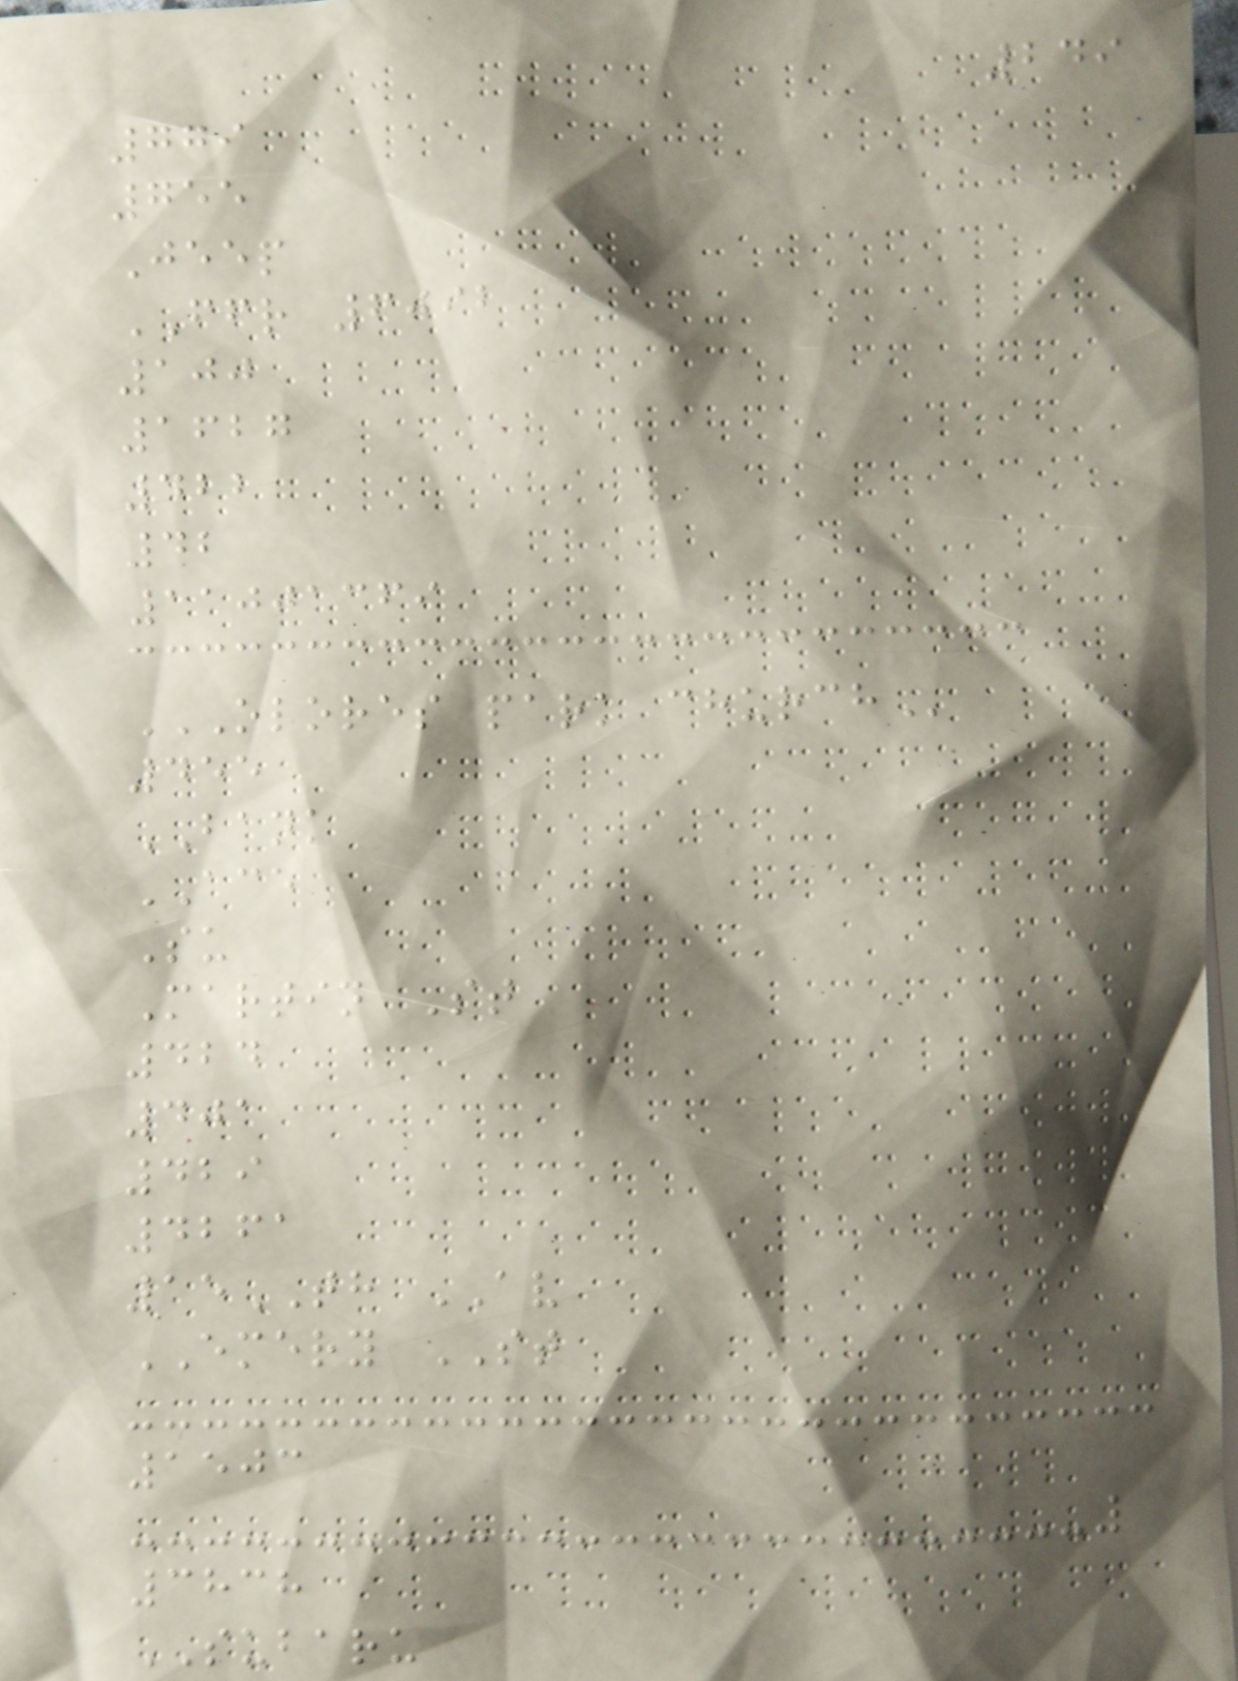249
779
755
Jeep
FFR 6092
100
1627
422
42
11001369
OLORES PARK CHURCH
455
BANK
ACE
Su
Martin St
424
401
429
4261
15TH AV
EMERY ST
1503
3838
SUBARU
